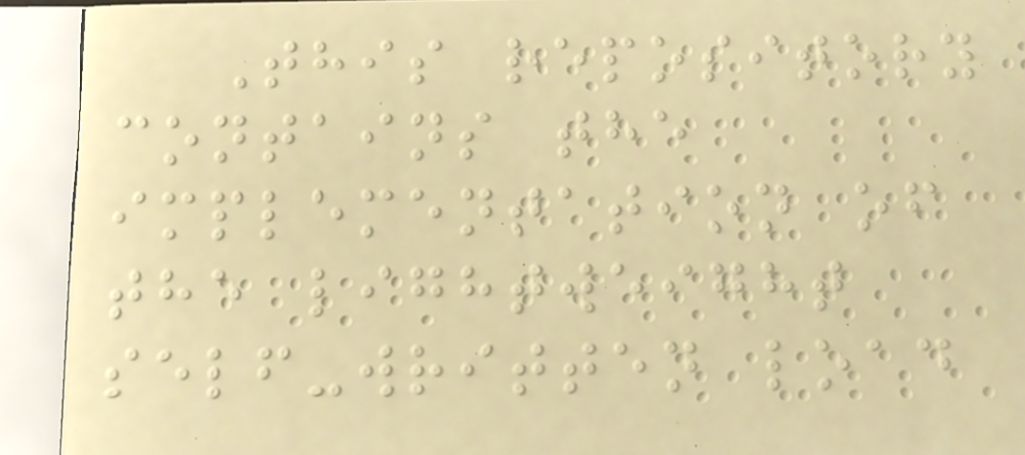This repository
contains the
implementation of
the lightweight
self-written load
